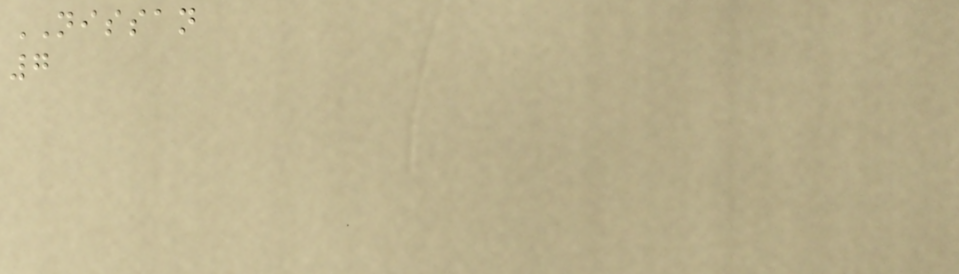NISSAN
7
